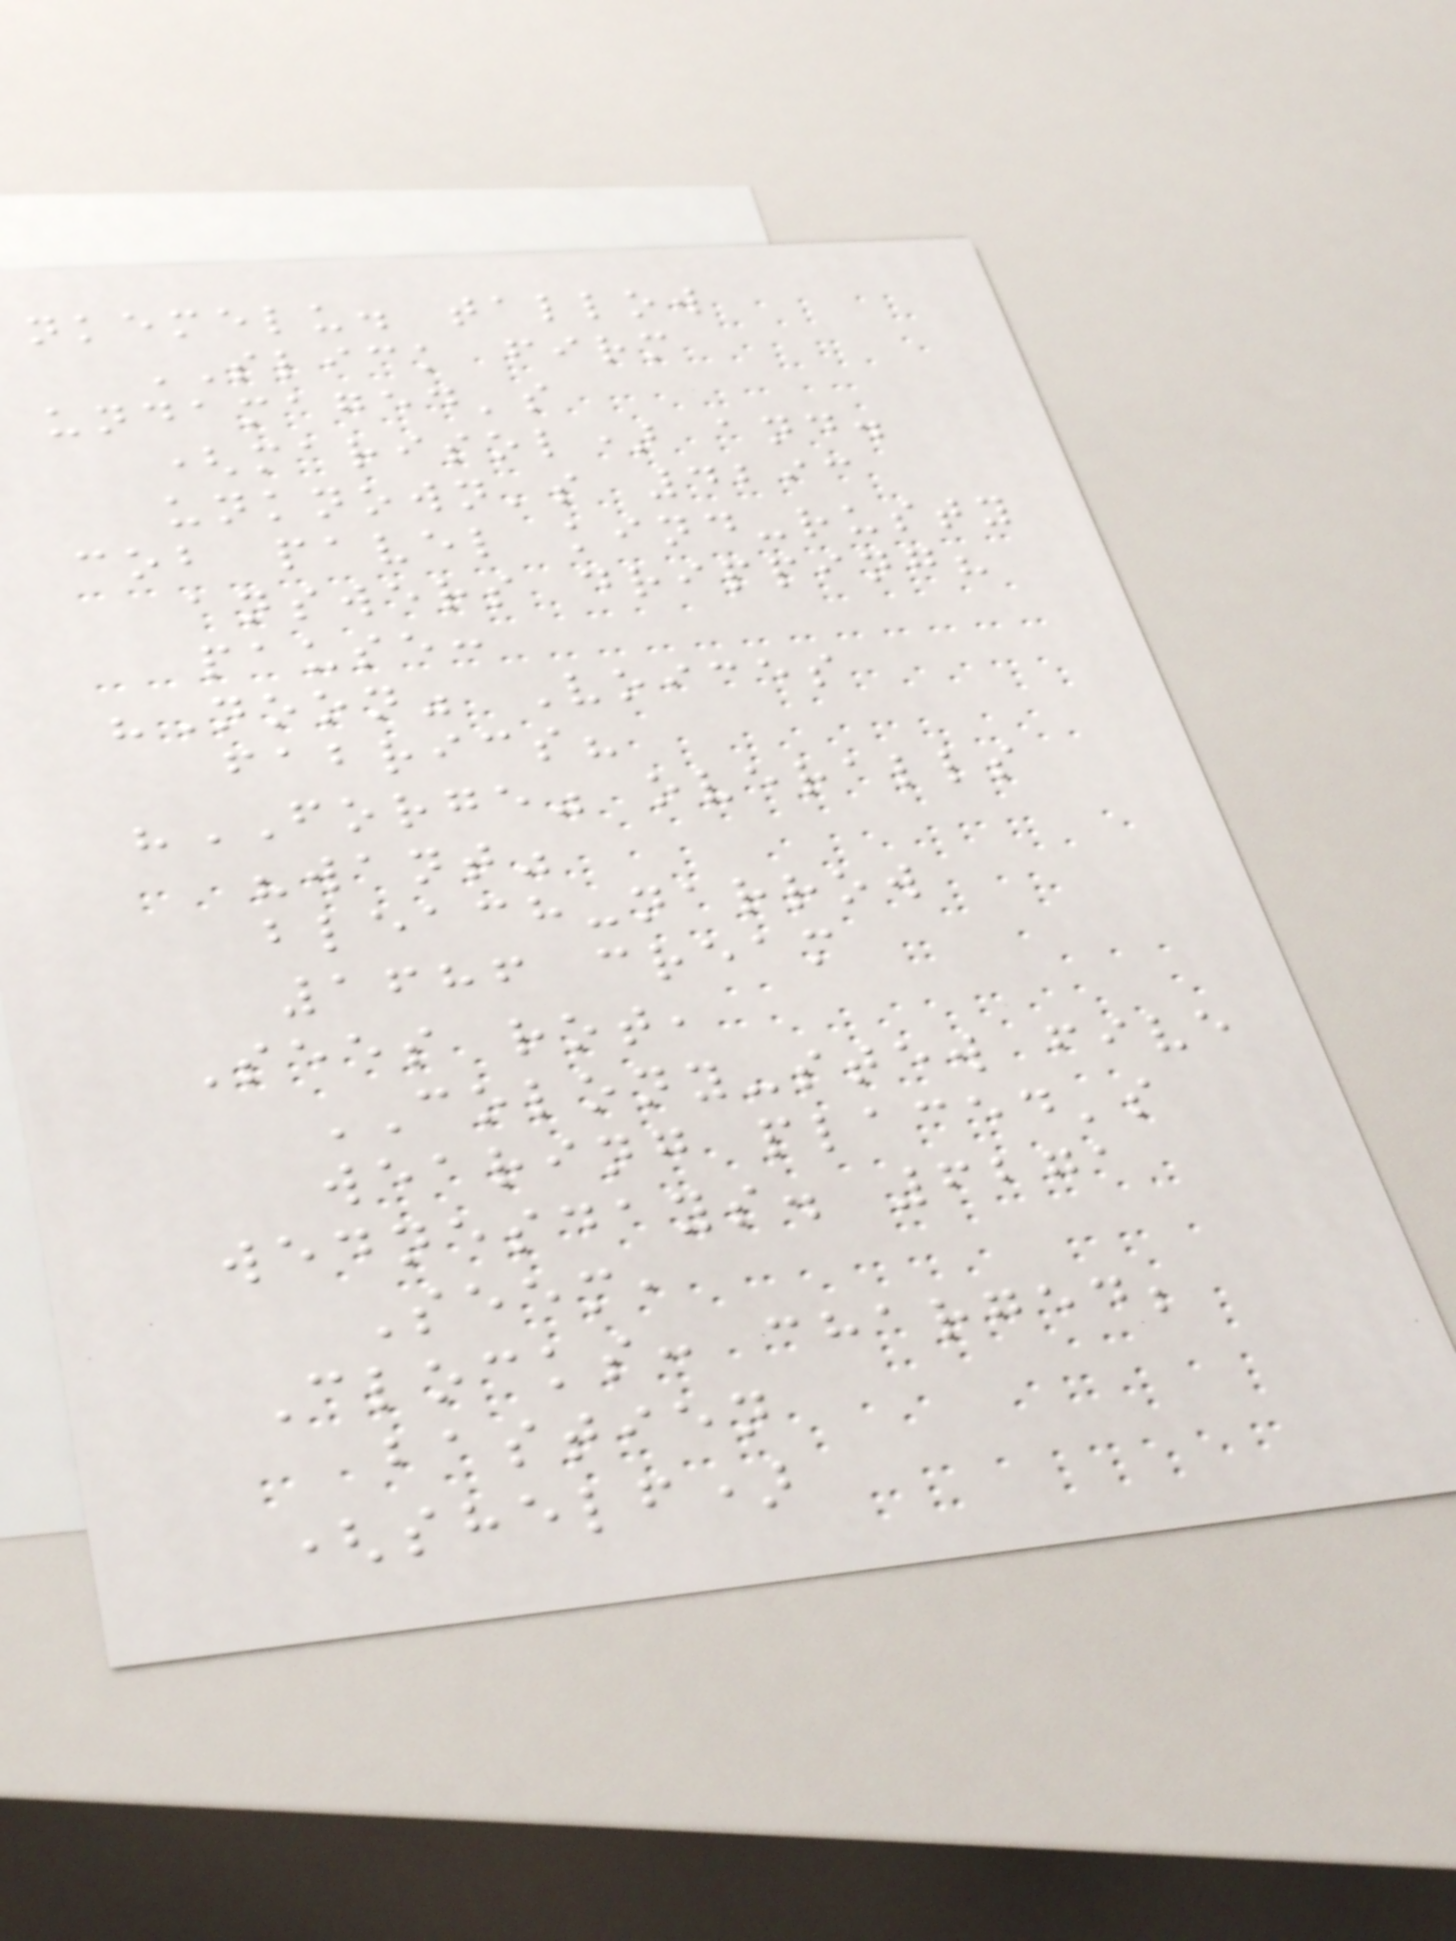nkemelu. tallow
SLICK firm
undamaged's
(marisol) and.
unknown's 4293
cob pavel kind-rusty
answers dripping?
pause:
"Noon" Voices
fabrics?
"FORGE" overalls
"want"
bleach-narrow
1686 cream
Sees rot,
COLONY-stew five
wearing placed's
wednesdays. 6271
Seem,
Clocks: charged;
bastien
(shelf)
